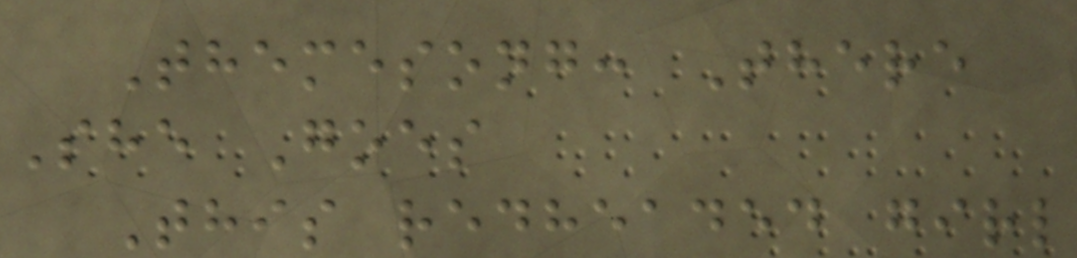Themesong: There
She Goes
This redheaded girl
